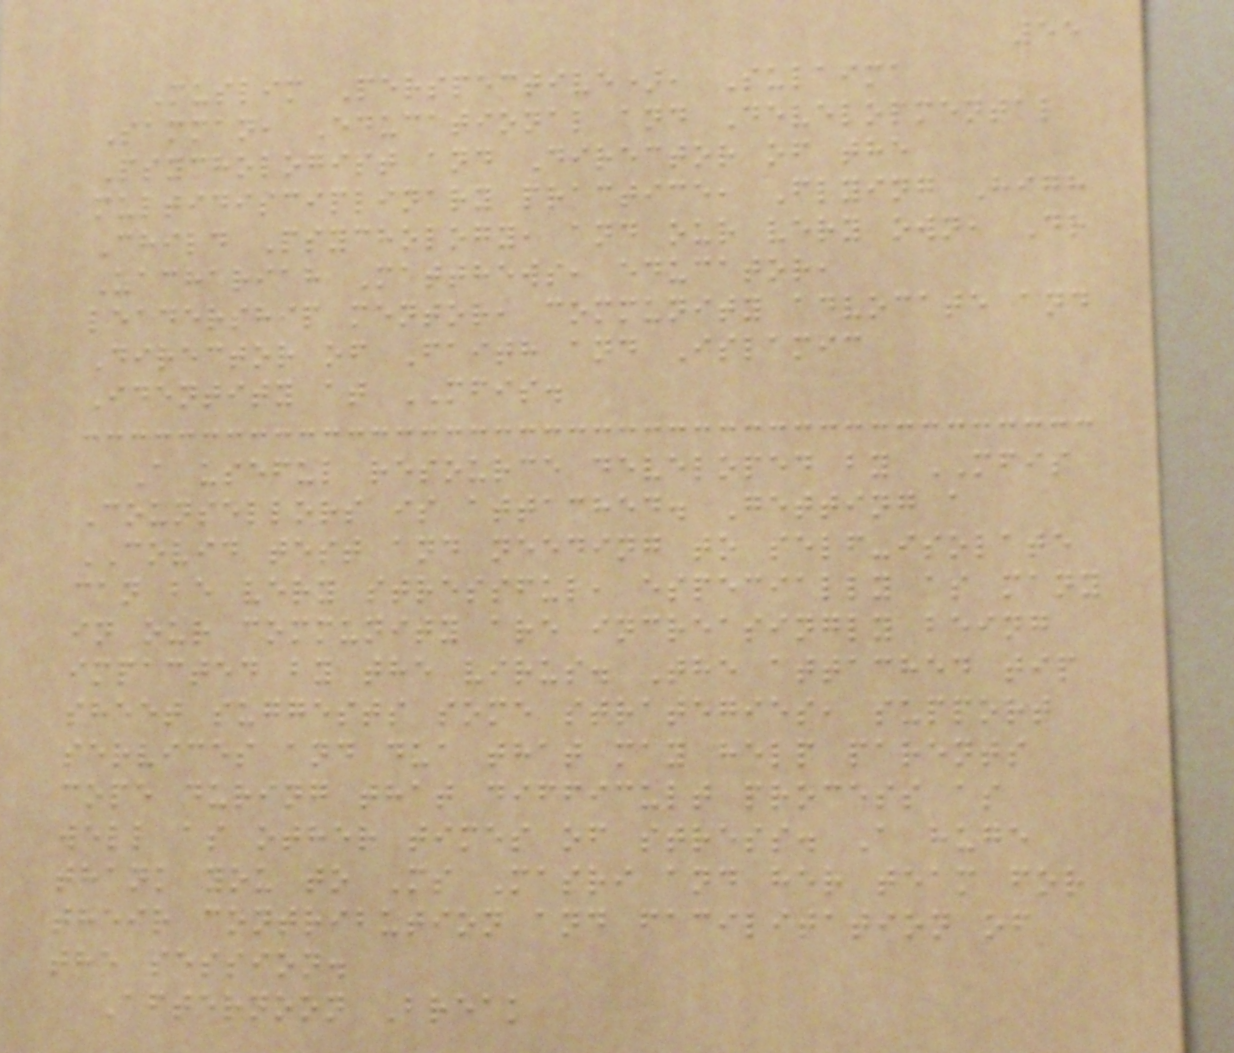55
Muslim Perspective), Sulaima
Samman, Educational and Developmental
Psychologist and Director of the
multidisciplinary practice, Flying High
Child Psychology, and our very own, Dr
Zachariah Matthews, educator,
leadership mentor, community advocate and
Director of Faith and Islamic
Identity at MFIS.
A useful resource developed by MFIS
Counsellors is attached. Getting a
COVID test and needing to self-isolate
can be very stressful, especially as many
in our community are increasingly being
impacted by the virus. The attached tip
sheet suggests some strategies, support
services and dua that may help parents
cope during that difficult process as
well as other times of stress. A huge
thank you to Ms Masri and her team for
their contribution and facilitation of
the session.
Afternoon Break
